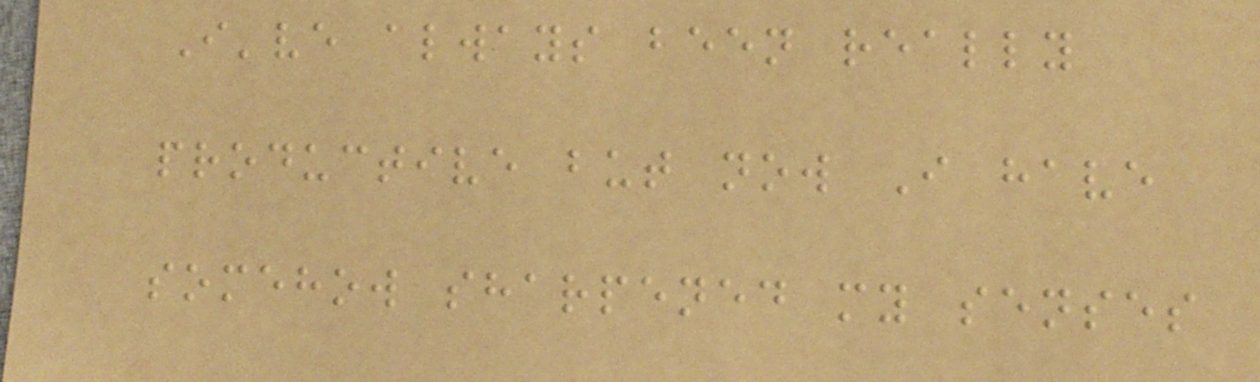I've always been really
productive but now I have
somehow sharpened my senses
